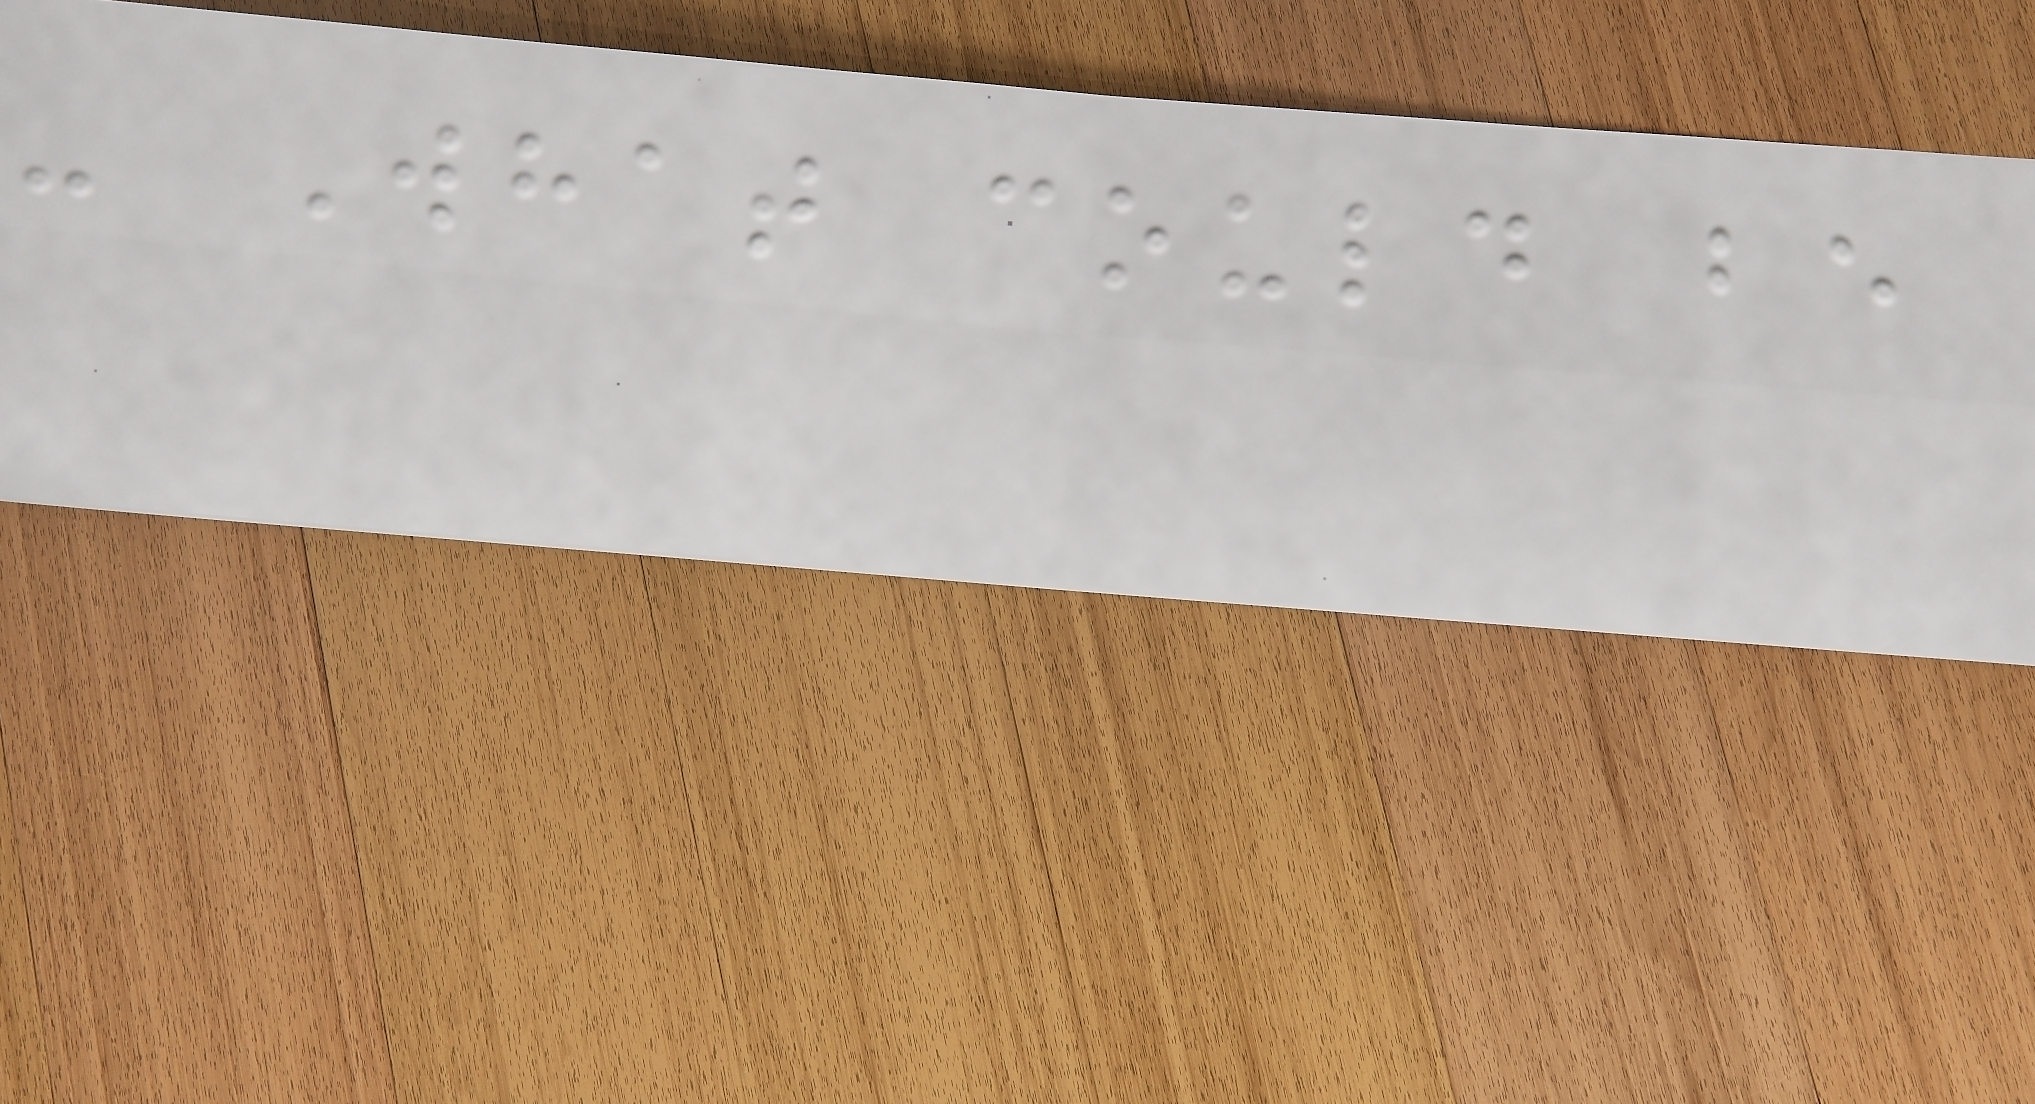- What could be
